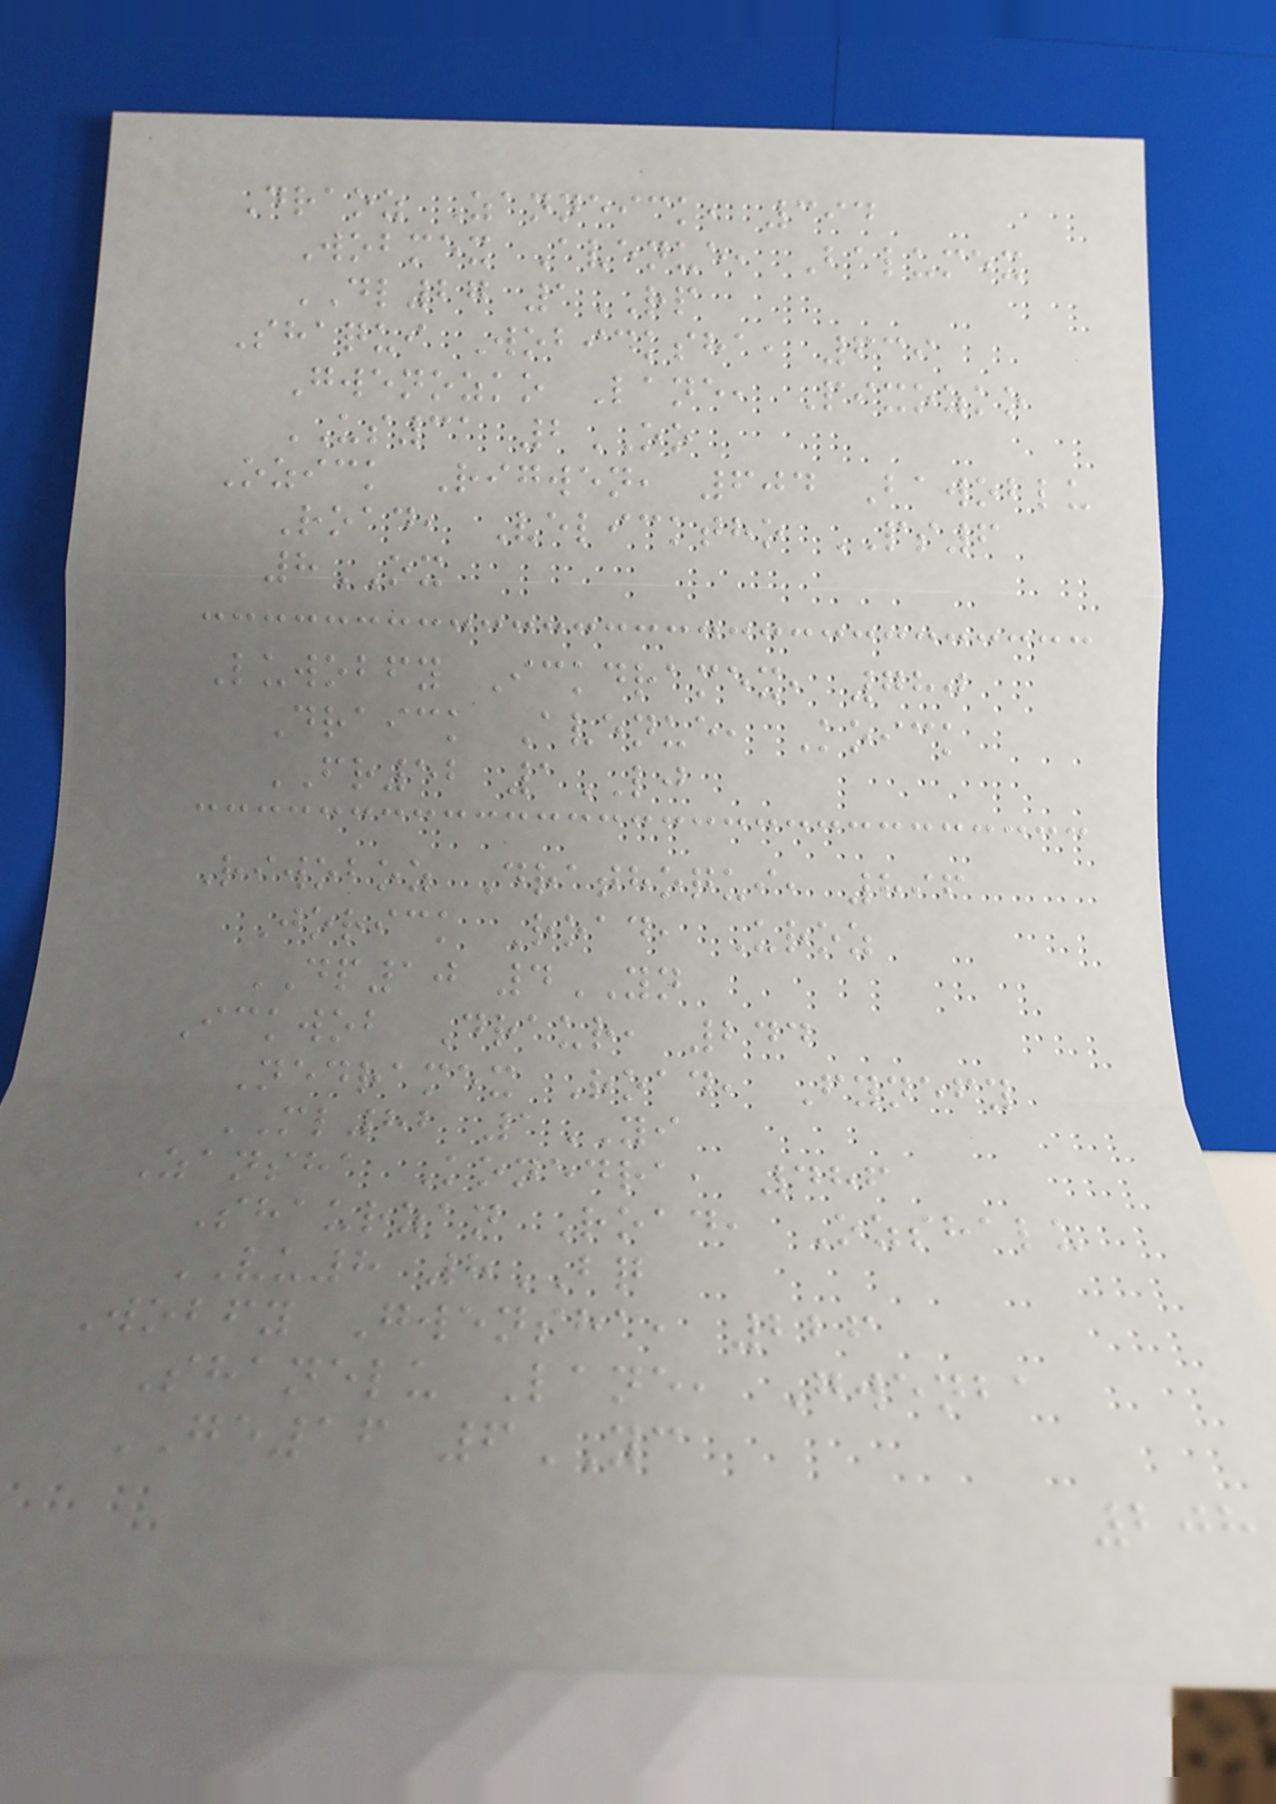Draoz Zanneick, 394
Wobmex Avenue, Balumex
DL27 1RP
Shaqui Wobicksha, 639
Gwenozko Lane, Pixozko
US31 2OO
Ozick Rigwen, 604 Bawoblu
Road, Velicktho PS6
8OX
Luwobfy Ickdramex, 780
Draick Avenue, Koick
FR52 1LJ
Riwoboz Drathoqui, 896
Jorick Road, Uroz
DP10 4YN
Ickwob Draur, 244
Nedramex Road, Fynefy
ML82 1YI
Zansha Konedra, 486
Shaurzan Road, Ozshalu
VU8 8BQ
Wobfy Gwensha, 226
Shanelu Lane, Gwenba
GE16 6YC
208
